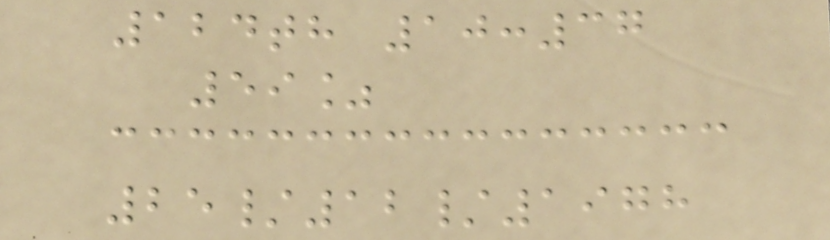124th 10:37
59%
25/12/1978
